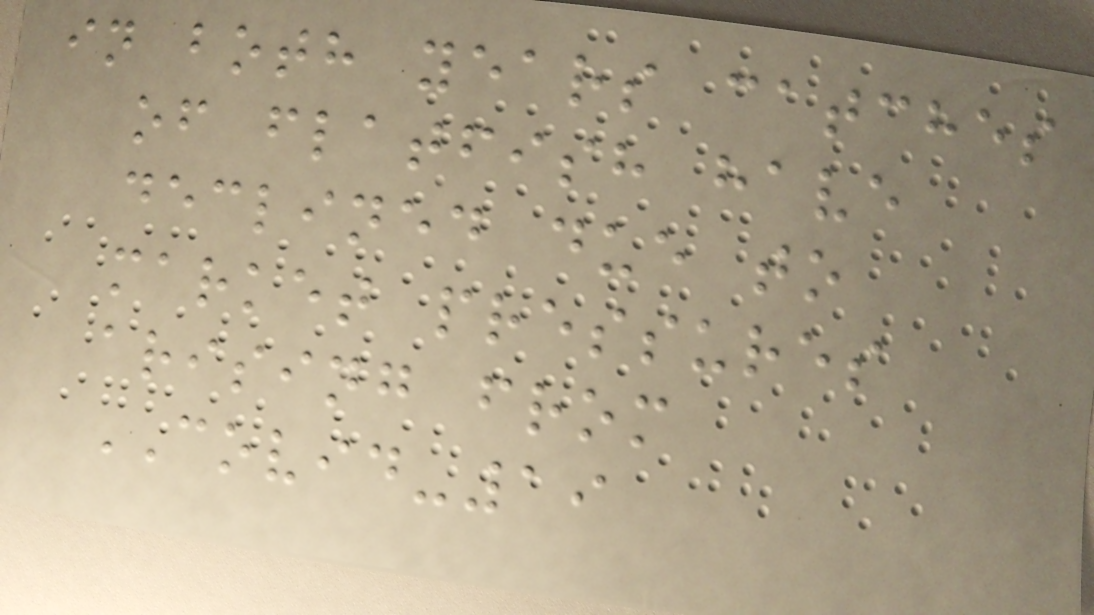in both years catches
of flatfish have
declined due to
market pressures
arising from
COVID-19
